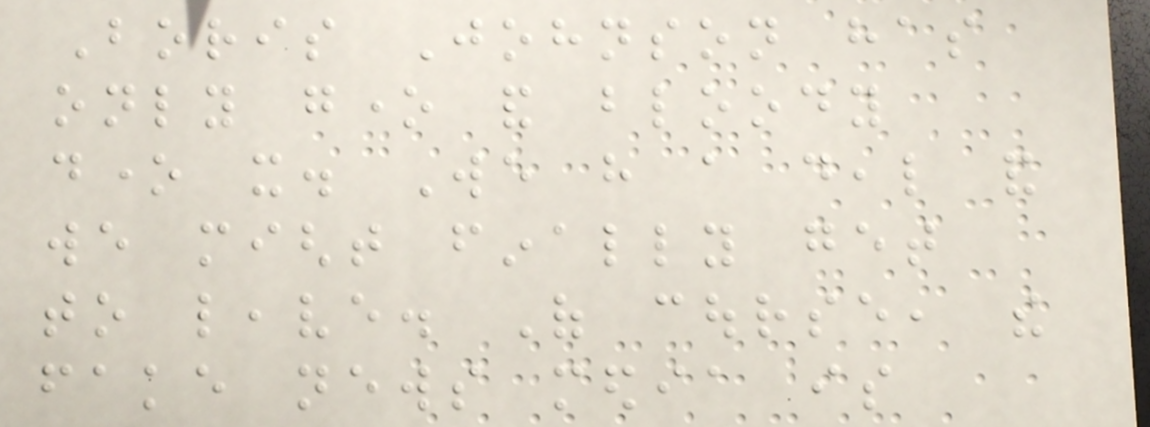Boris Johnson has
only gone and bloody
done it. We have a deal and
we might finally get
to leave. Of course, the
fake news media is
